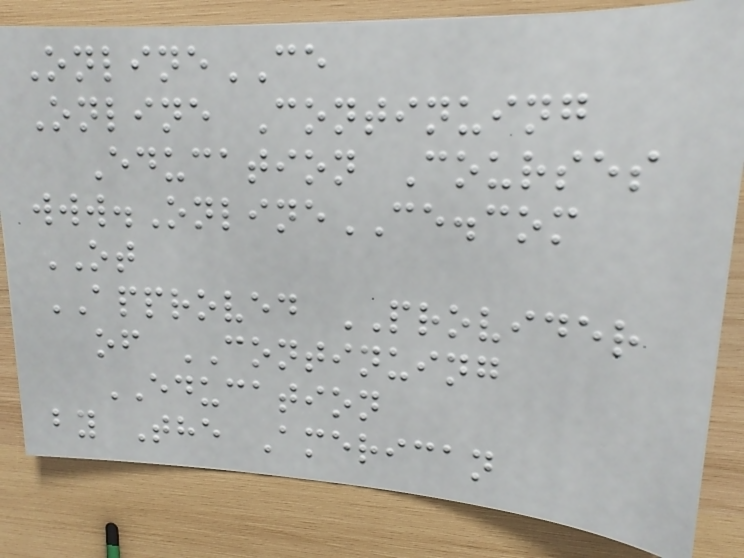OnlineCE
Online Continuing
Education Courses
www.OnlineCE.com
OT
APPROVED PROVIDER
of CONTINUING
EDUCATION
by The American
